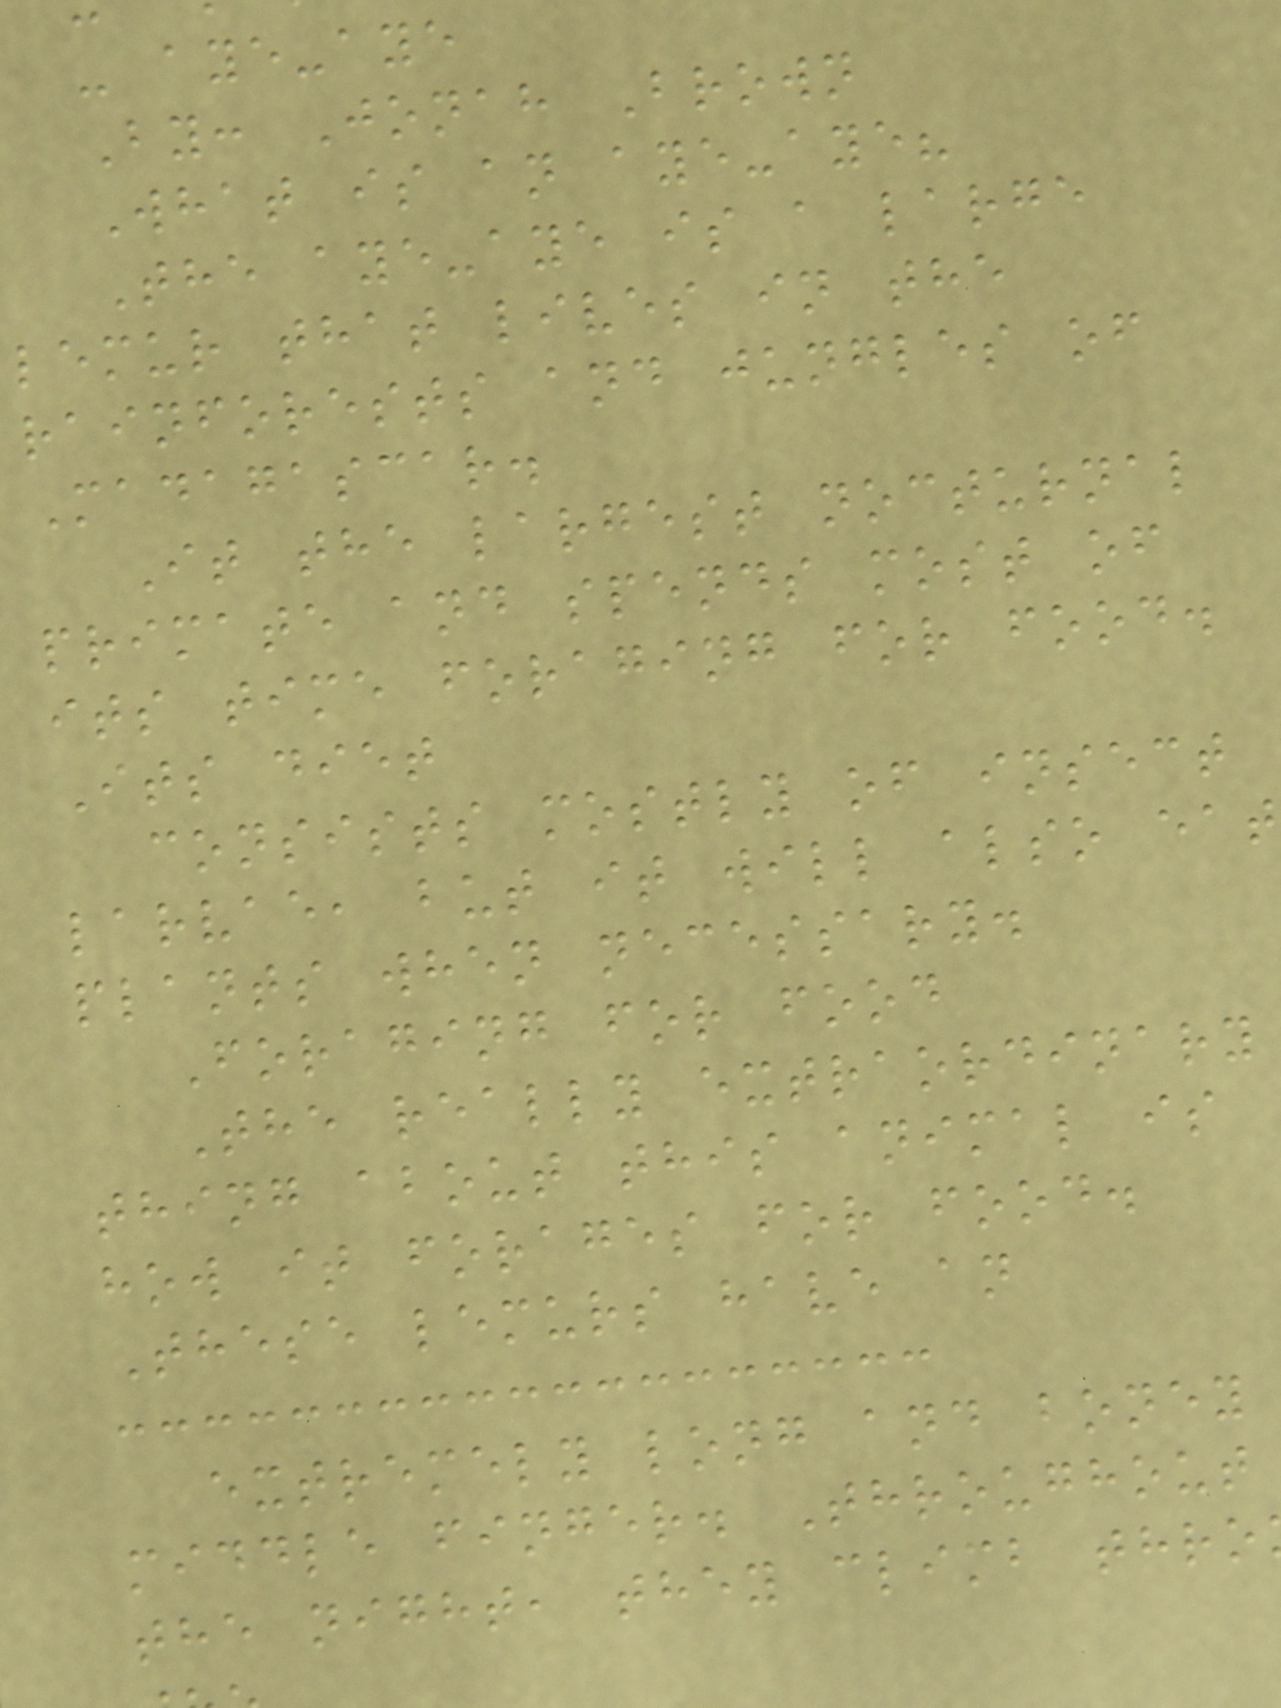- aye-aye
By: Jonah Brown
What is an aye-aye?
The aye-aye is a large
lemur that lives in the
rainforests and jungles of
Madagascar.
It the largest nocturnal
primate and spends most of
its time foraging for food.
Its diet
consists mostly of insect
larvae, but it will also eat
plants when necessary.
Foraging for food
The really extraordinary
thing about this animal is
how it forages for food.
These lemurs have an
extremely long and boney
middle finger. Throughout
the night, they climb thro
